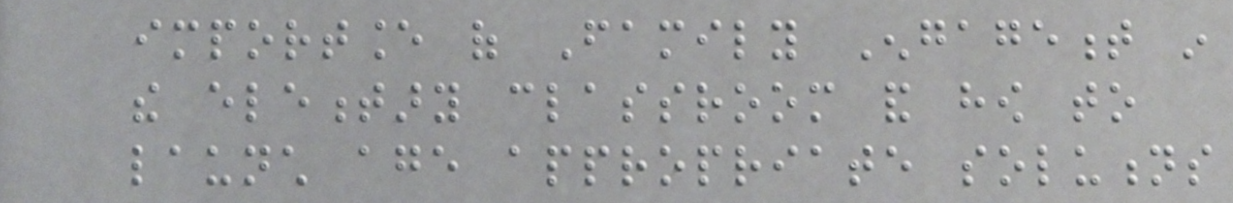importance of Family Engagement in
the elementary classroom and how to
launch age appropriate solutions
